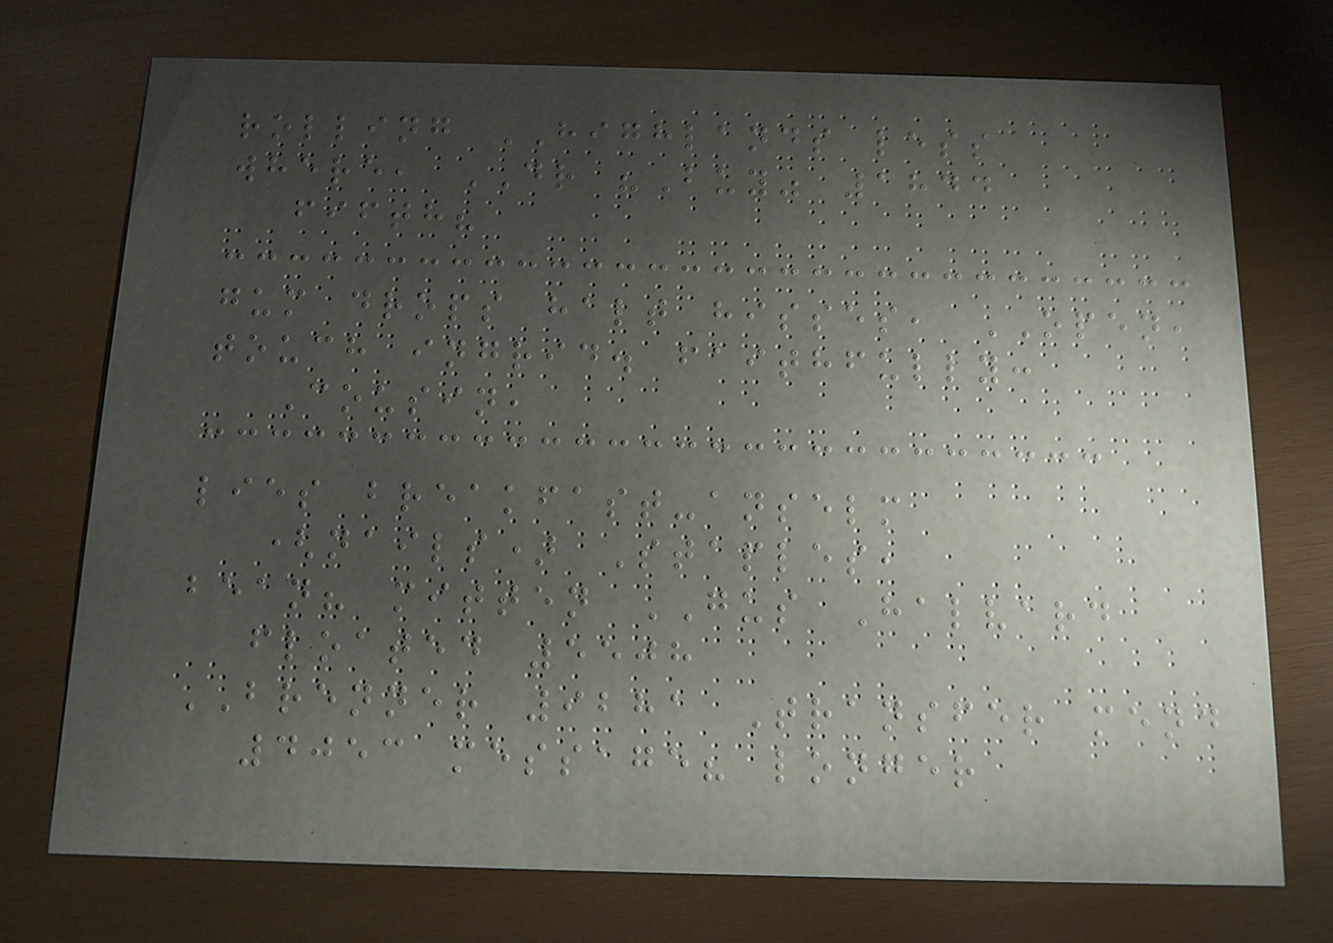rolling HIGHLANDS less
where, DR "Buy" 1844
fifth?
gum drops halt hisses, OPEN,
touch ingrid. faithfully:
Cousin,
lies breakfast-anselm
(nails) Staples,
bean? mitten GUS Halvard
floated 5508
BRENNER 9281 Transfer mend
4053 message? longer
